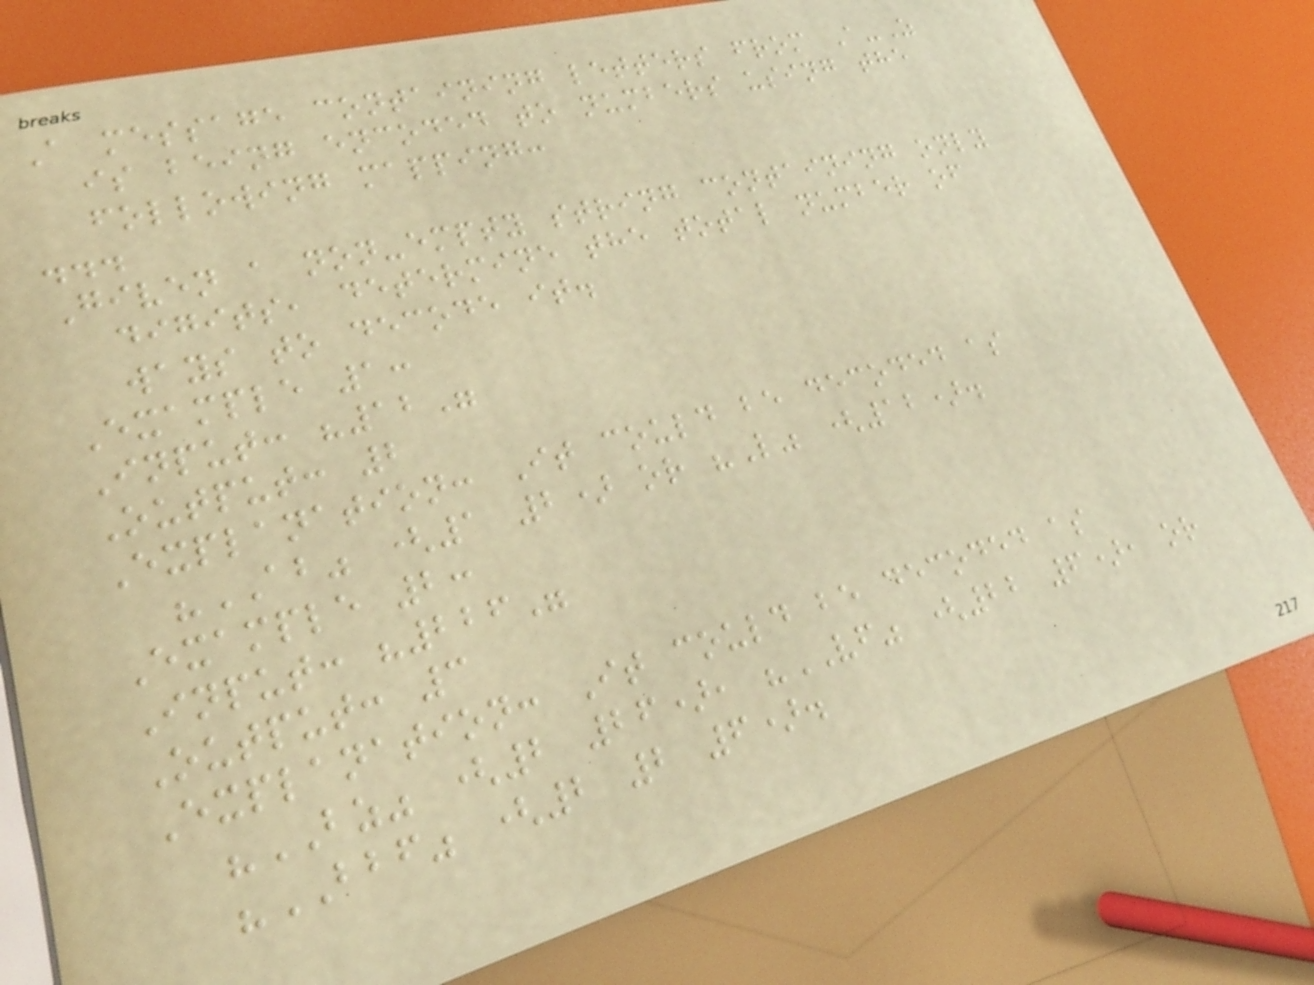A message containing letters from A-Z
is being encoded to numbers using the
following mapping:
...
Given a non-empty string containing only
digits, determine the total number of
ways to decode it.
Example 1:
Input: "12"
Output: 2
Explanation: It could be decoded as
"AB" (1 2) or "L" (12).
Example 2:
Input: "226"
Output: 3
Explanation: It could be decoded as
"BZ" (2 26), "VF" (22 6), or
"BBF" (2 2 6).
